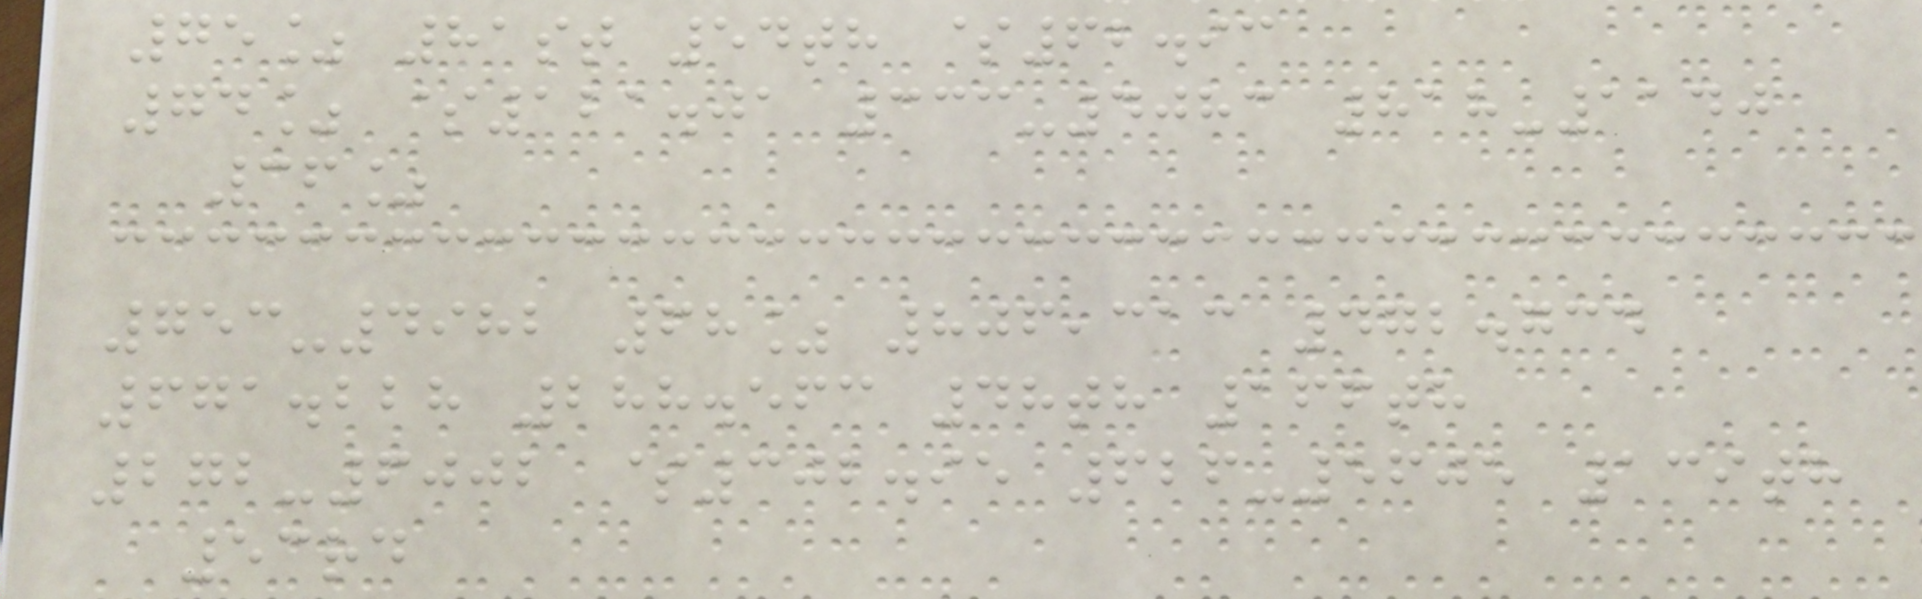75% 81st 54th $62.93
74% $121.01 333-4083 818-1140
36%
753-4982 68% 806,313 472.734
671.228 288.563 48th 166th
272-6002 $302.95 626-5605 139th
53rd
